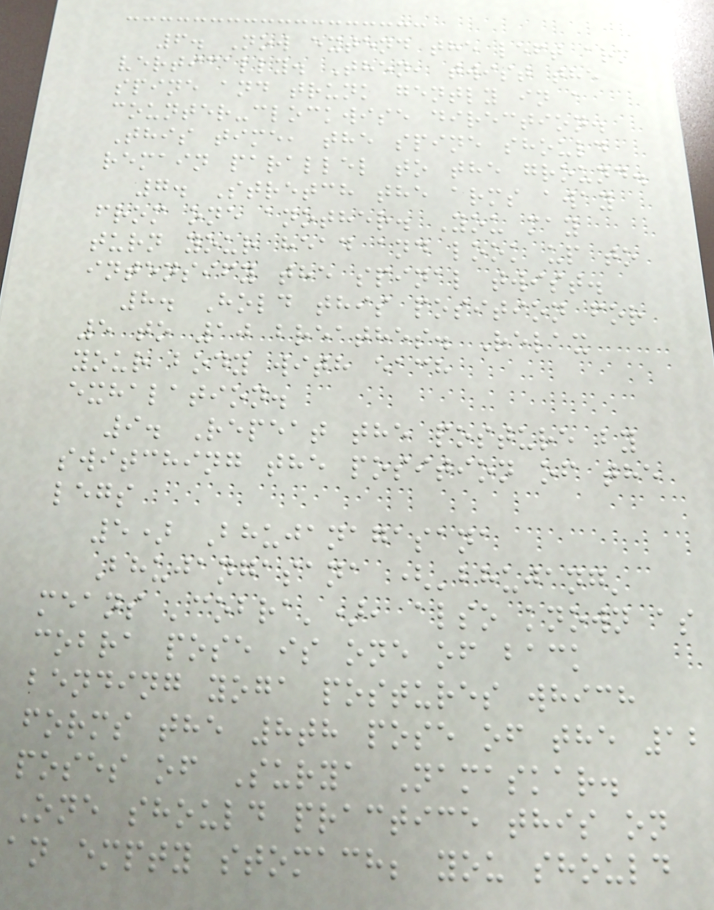6. Now extend the left arm
vertically. Then, twist the
spine and trunk gently in a
counter-clockwise direction.
This time, the spine should
remain parallel to the ground.
7. Stretch the arms away
from one another. You may
turn your head and look up to
intensify the spinal twist.
8. Hold this position for
5 to 10 breathes. Relax
your body with each
exhalation.
9. Repeat the posture by
switching the position of the
legs
5) Bhujanagasana
Bhujangasana ('bhujang'
means 'cobra'), also known as
cobra pose is one of back
bending yoga postures which
forms the 8th pose of the 12
poses of Surya Namaskar.
One should practice this on
an empty stomach; you should
